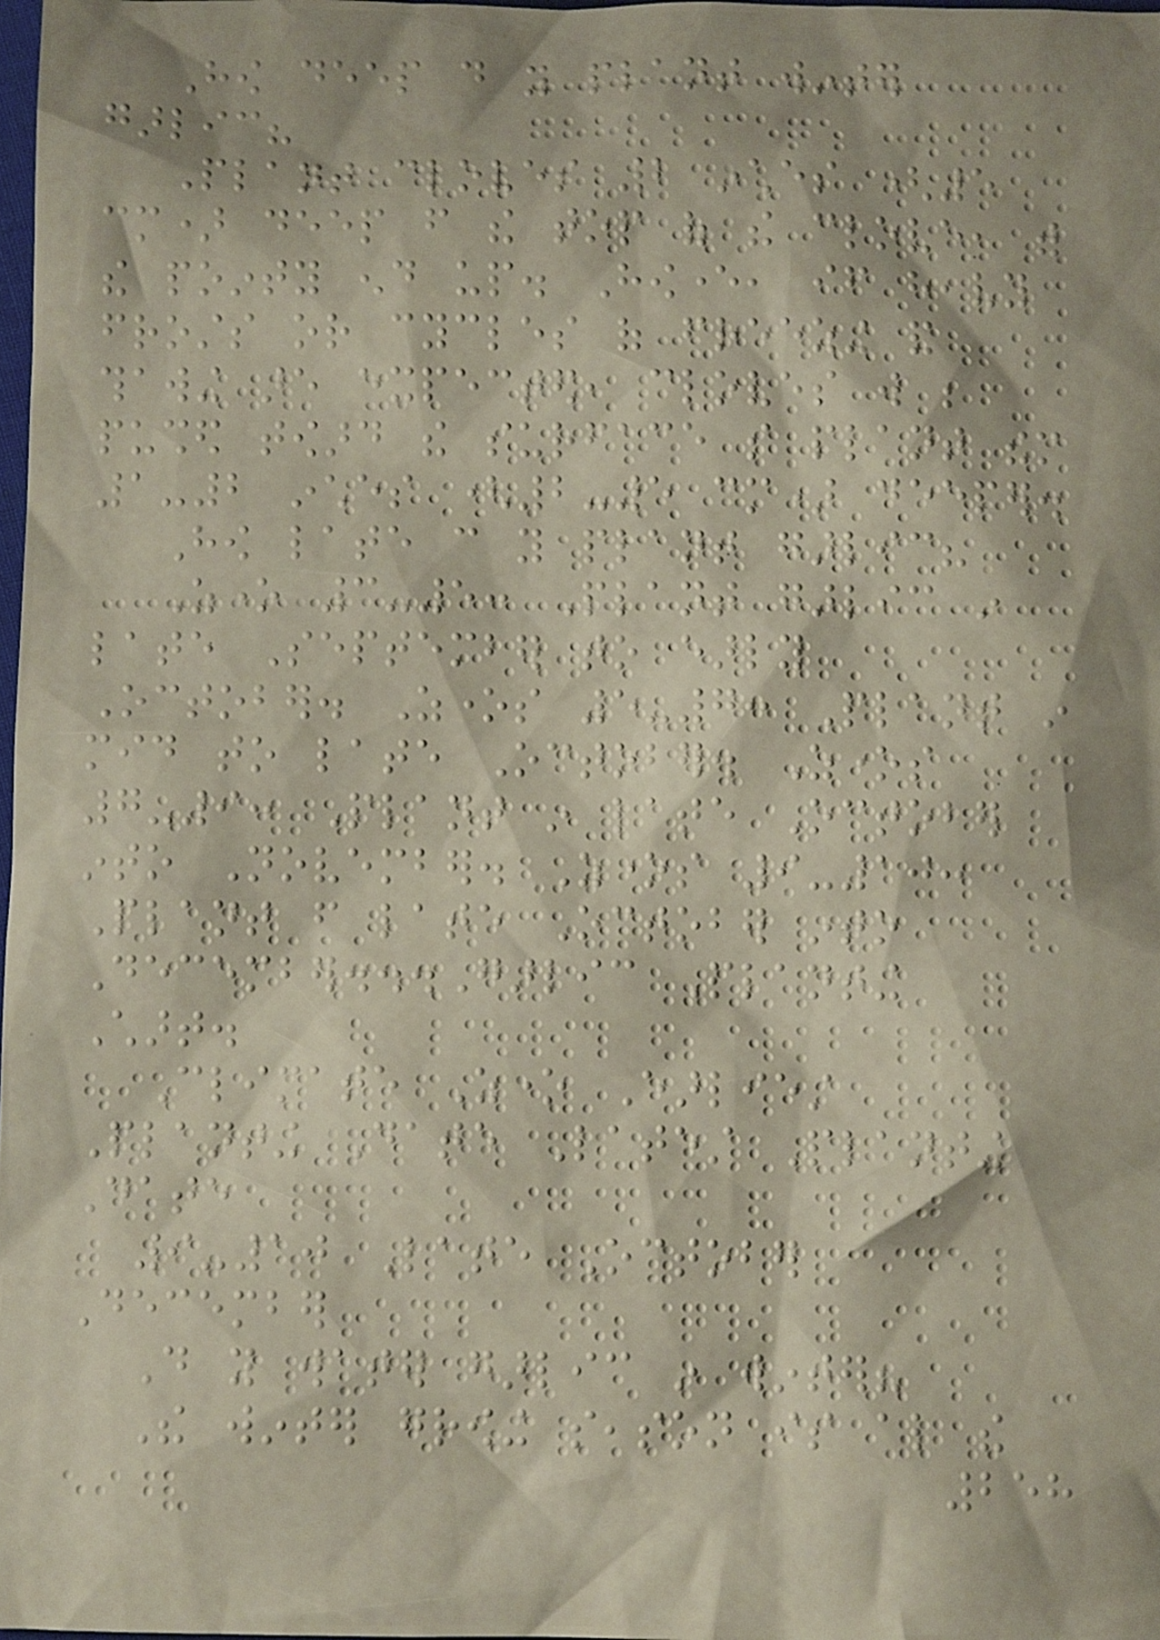How deep do you plant winter
garlic?
Plant cloves 2 inches (5
cm) deep from the top of the clove, with
the pointy end up. However, if heavy
frosts or cycles of freezing and
thawing are expected, cloves will be
pushed toward the surface so plant them
1-2 inches (2-5 cm) deeper.
How late can you plant garlic?
Zone 3-5: Plant garlic in
late September to early
October. Zones 5-7: Plant in
mid to late October. Zones
7-9: Plant in late October
into November. Zones 9-10:
Plant from late October into
December...Garlic Planting
Chart.
Climate Zone Earliest
Planting Date Latest Planting
Date
9-10 Late October
December
Do you water garlic in winter?
The winter growing season is also the
258
